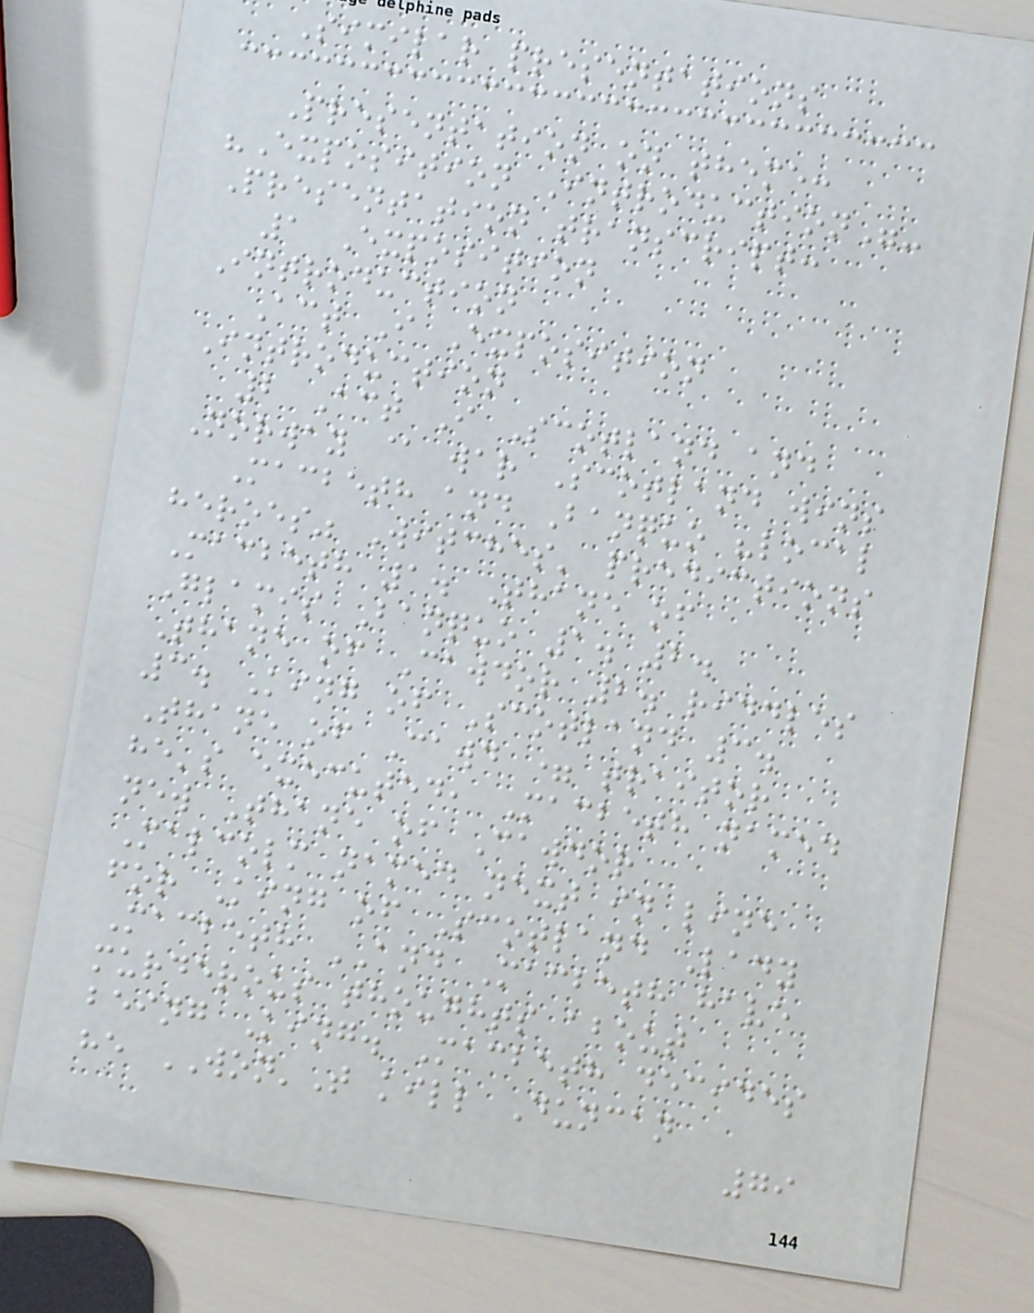Similar presentations
Presentation on theme:
"Exposition Introduction"-
Presentation transcript:
1 Exposition
Introduction
Act I Exposition
Introduction
2 Act I Scotland and
Norway @ war Scotland wins
Macbeth and Banquo "local
heroes" Witches' predictions
Macbeth 1. Thane of
Glamis Banquo 1. 2.
Thane of Cawdor 2. riddles
3. King of Scotland 3.
Thane of Cawd = traitor
he's executed, Macbeth named
new Thane of Cawdor
Malcolm named next in line
for King of Scotland Lady
Macbeth AND Macbeth have
murderous thoughts about
being King. Macbeth decides
he WON'T kill Duncan
79
